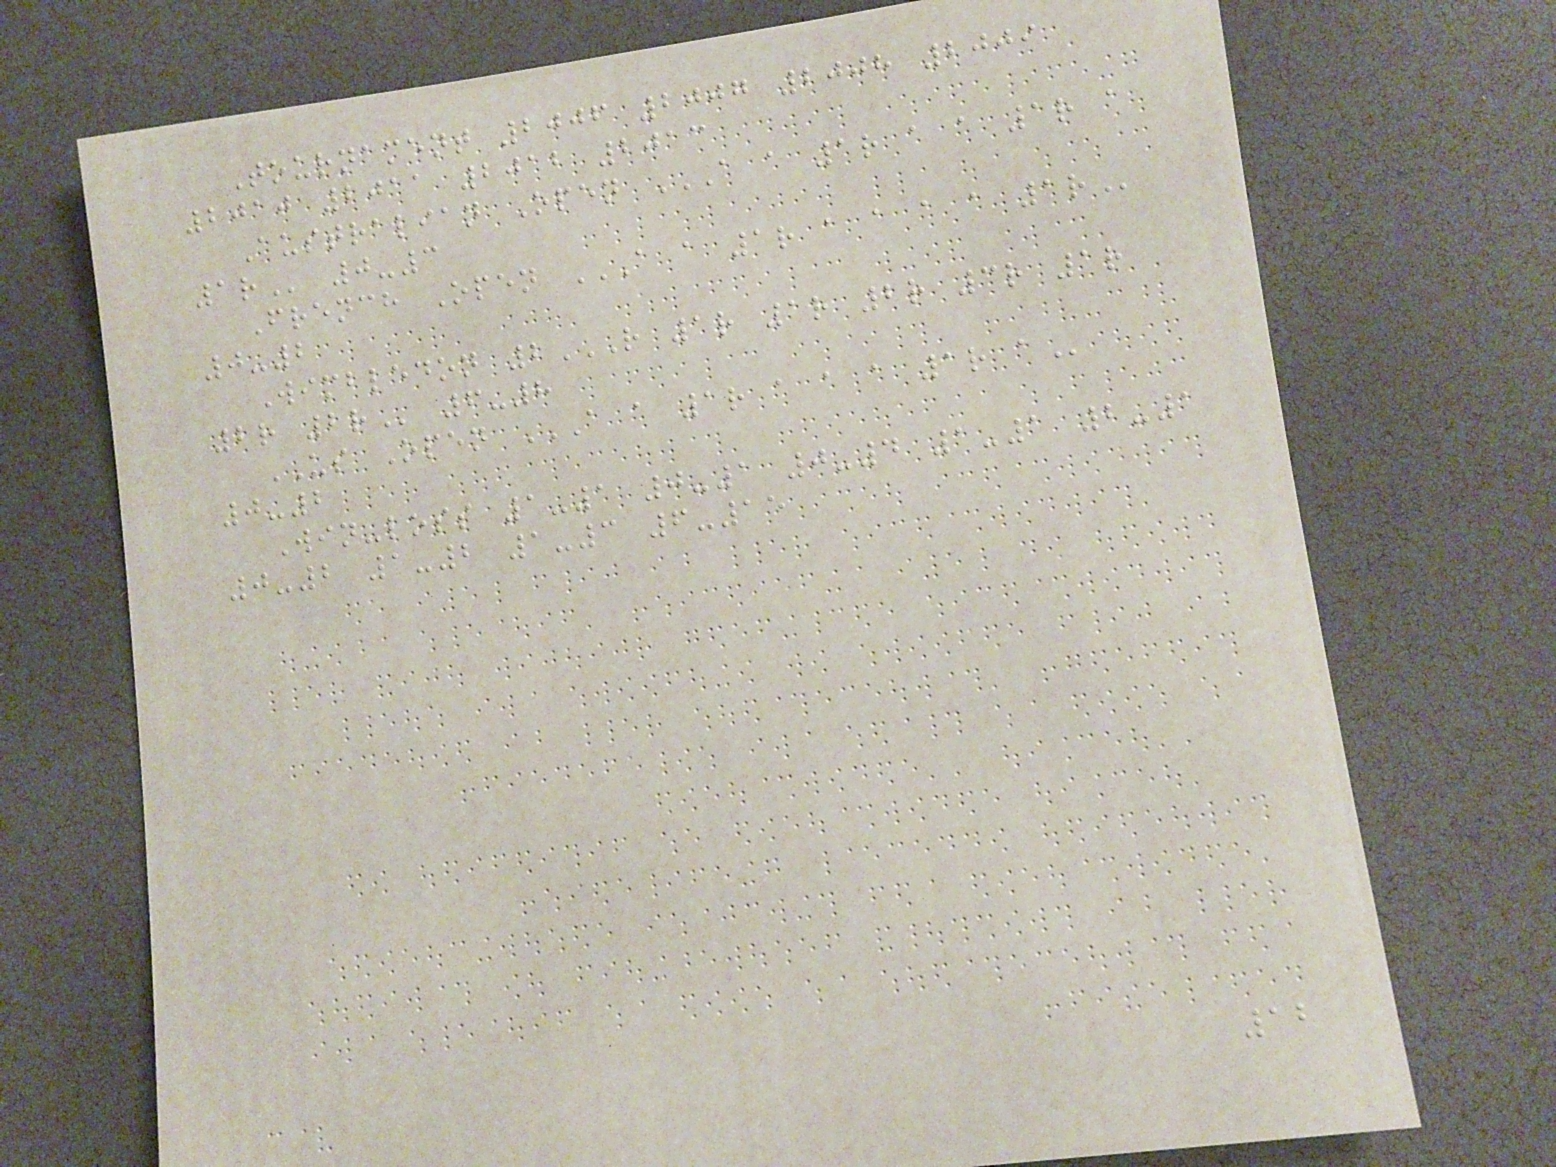Tournament 2006 2007 2008 2009
2010 2011 2012 2013
Australian Open A A 1R A A 1R A
1R 0-3
French Open A A 1R A A A A 1R
0-2
Wimbledon 2R 1R 1R 2R 3R 1R
2R 2R 6-8
US Open A A 1R A A A 1R A
0-2
Win-loss 1-1 0-1 0-4 1-1 2-1
0-2 1-2 1-3 6-15
12
